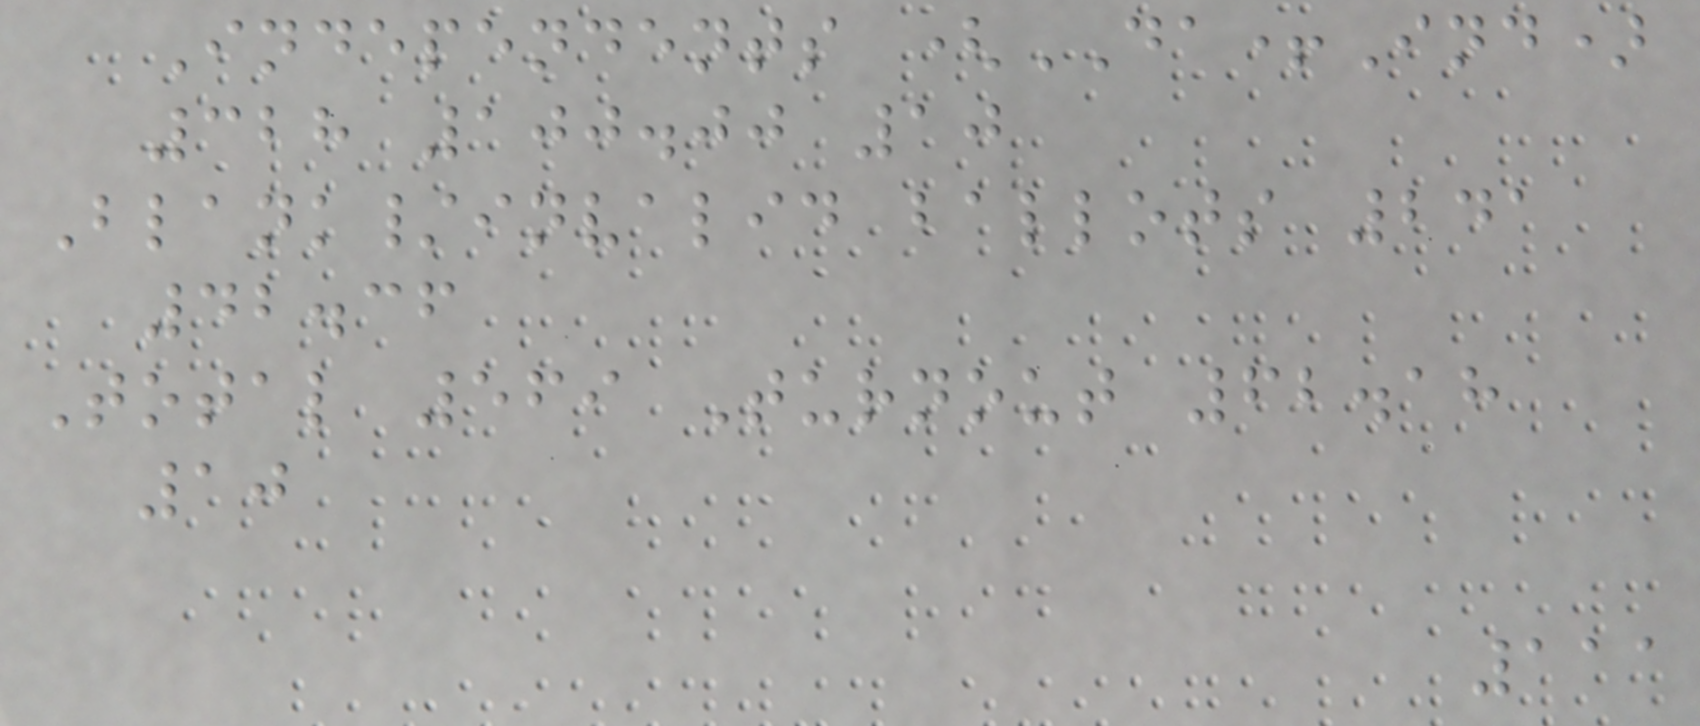Independents (DA+Ind)
328 100.00 10
Blank/invalid ballots 241
42.36
Total 569 Turnout 62.18
10
111
